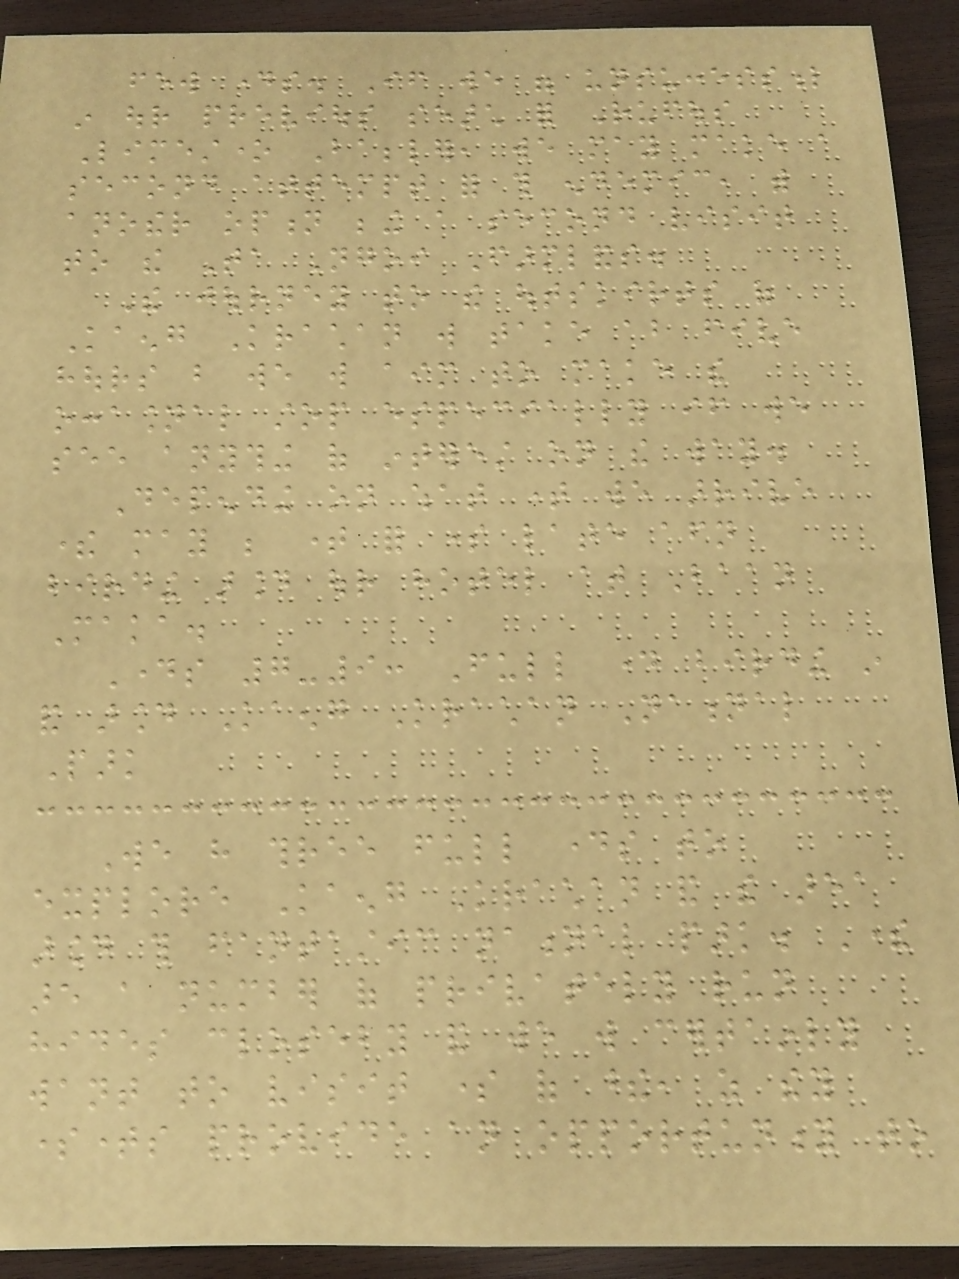few days. If we were unsuccessful
in our previous search for Rufous
Limestone Babbler, we may make a
second attempt for this endemic, with
another option being a second visit
to the Ta Ngoi Farmlands.
The journey to the outskirts of
Kaeng Krachan will take about five
hours but we will aim to make the
occasional stop especially if we
see anything of interest on the way.
Depending on what time we arrive
there may be time for some late afternoon
birding around our hotel at Baan
Maka.
Days 7-9: Full day birding in
and around Kaeng Krachan National
Park
We have three full days to
explore Kaeng Krachan and the area
around this fantastic national park. There
are a number of privately run
hides closeby and we will certainly
want to visit some of these, as they
sometimes provide an opportunity to
